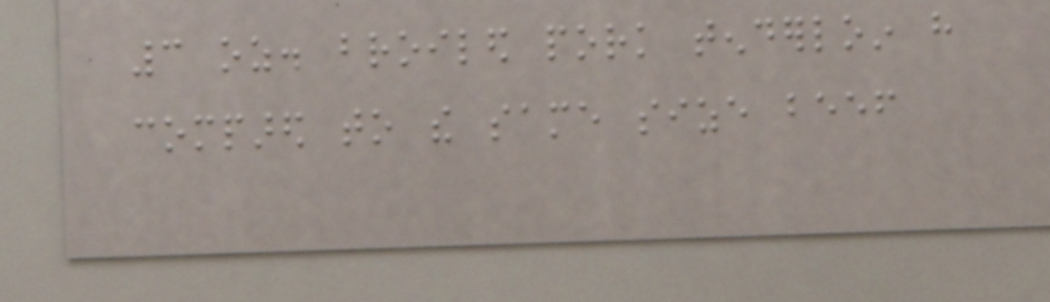3 oz. broiled pork tenderloin have
compared to the same size beef
